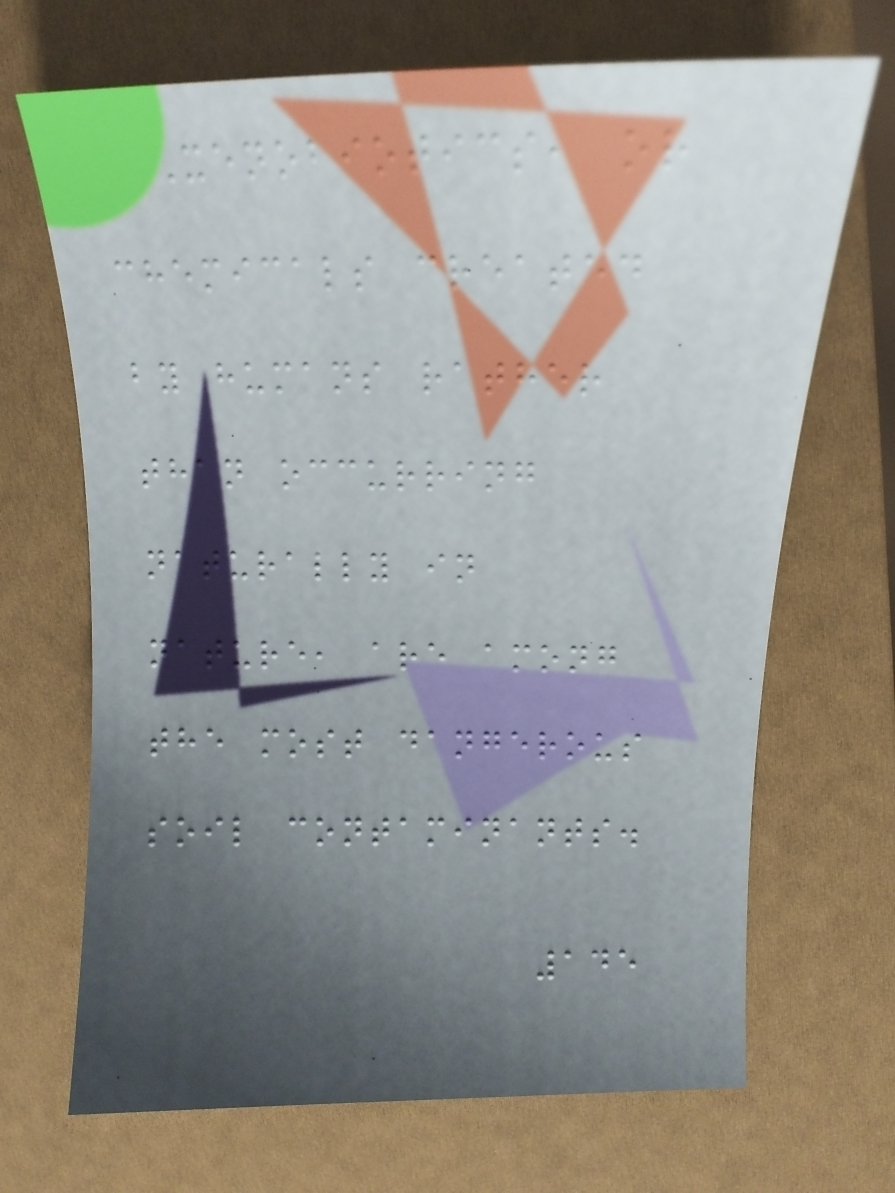Xenobiotics, or
chemicals created
by humans rather
than occurring
naturally in
nature, are among
the most dangerous
soil contaminants.
145
